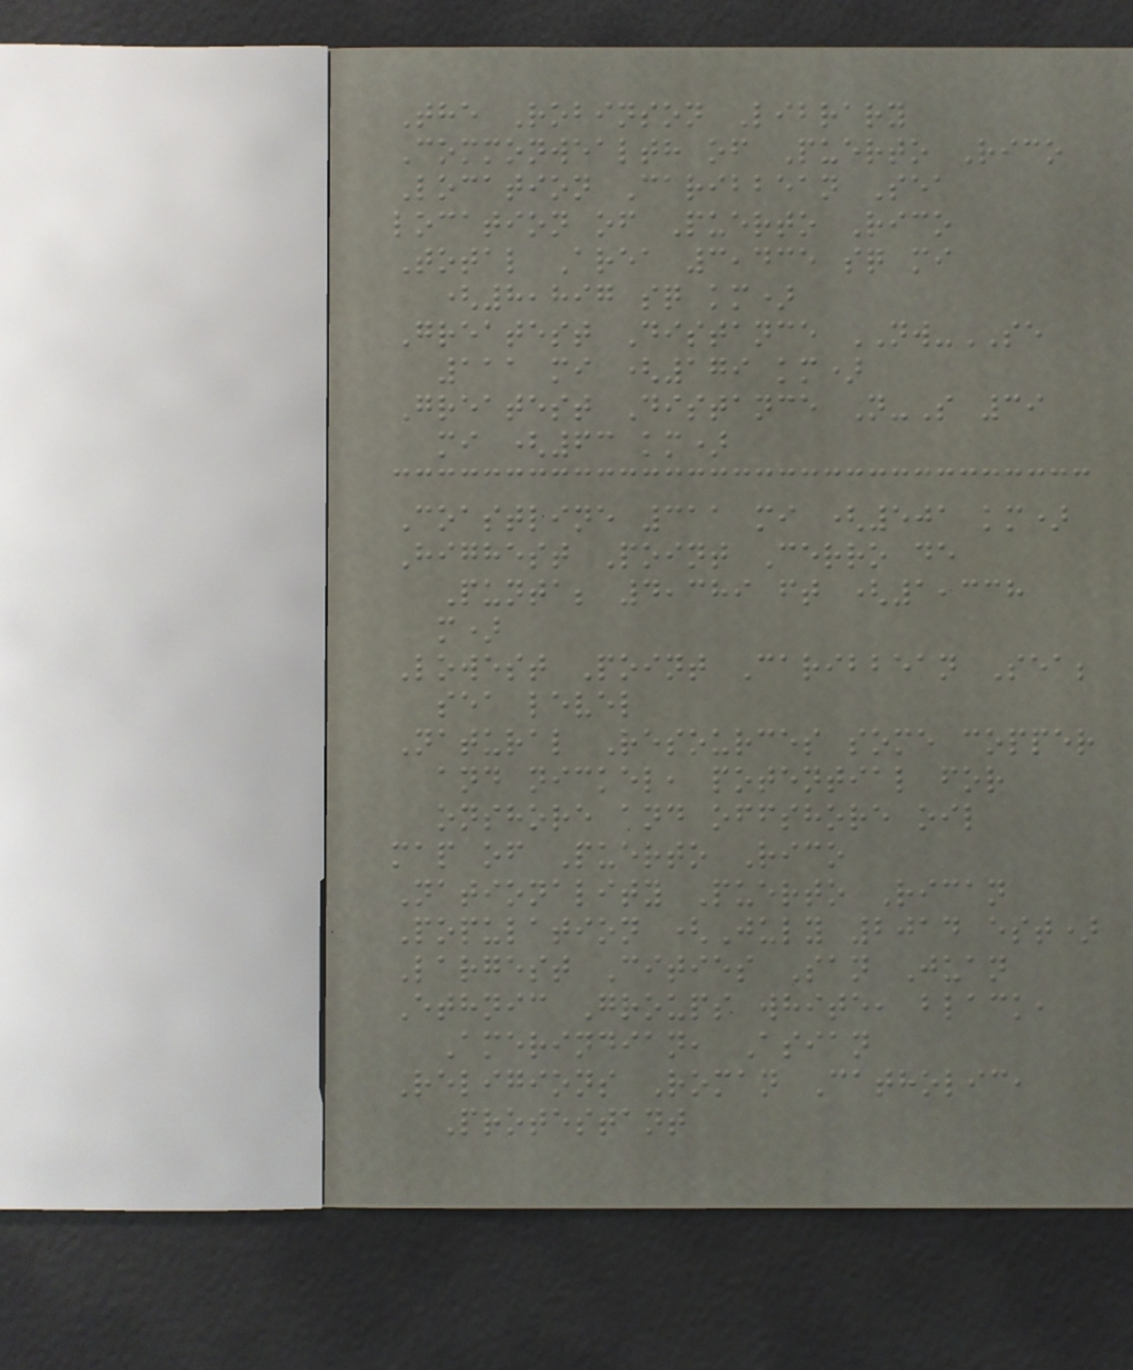The Robinson Library
Commonwealth of Puerto Rico
Location Caribbean Sea
location of Puerto Rico
Total Area 3,435 sq mi
(8,897 sq km)
Greatest Distance NW-SE
111 mi (179 km)
Greatest Distance N-S 39
mi (63 km)
Coastline 311 mi (501 km)
Highest Point Cerro de
Punta; 4,389 ft (1,338
m)
Lowest Point Caribbean Sea;
sea level
Natural Resources some copper
and nickel, potential for
onshore and offshore oil
map of Puerto Rico
Nationality Puerto Rican
Population (July 2014 est)
Largest Cities San Juan
Ethnic Groups white, black,
Amerindian, Asian
Religions Roman Catholic,
Protestant
